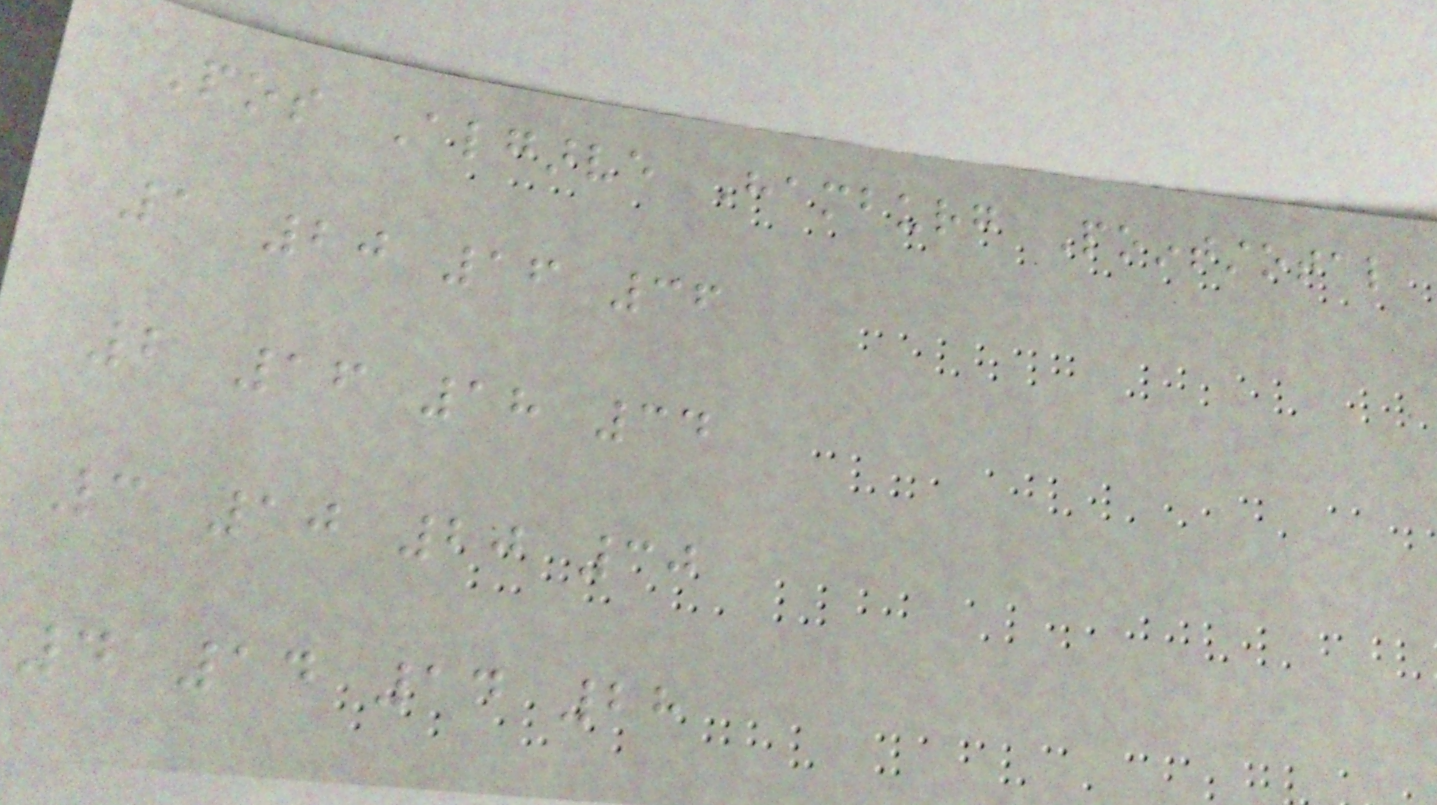Pos Algarve Hamburg Pointstotal
1 20 16 36
2 16 18 34
3 10 20 30
4 14 14 28
